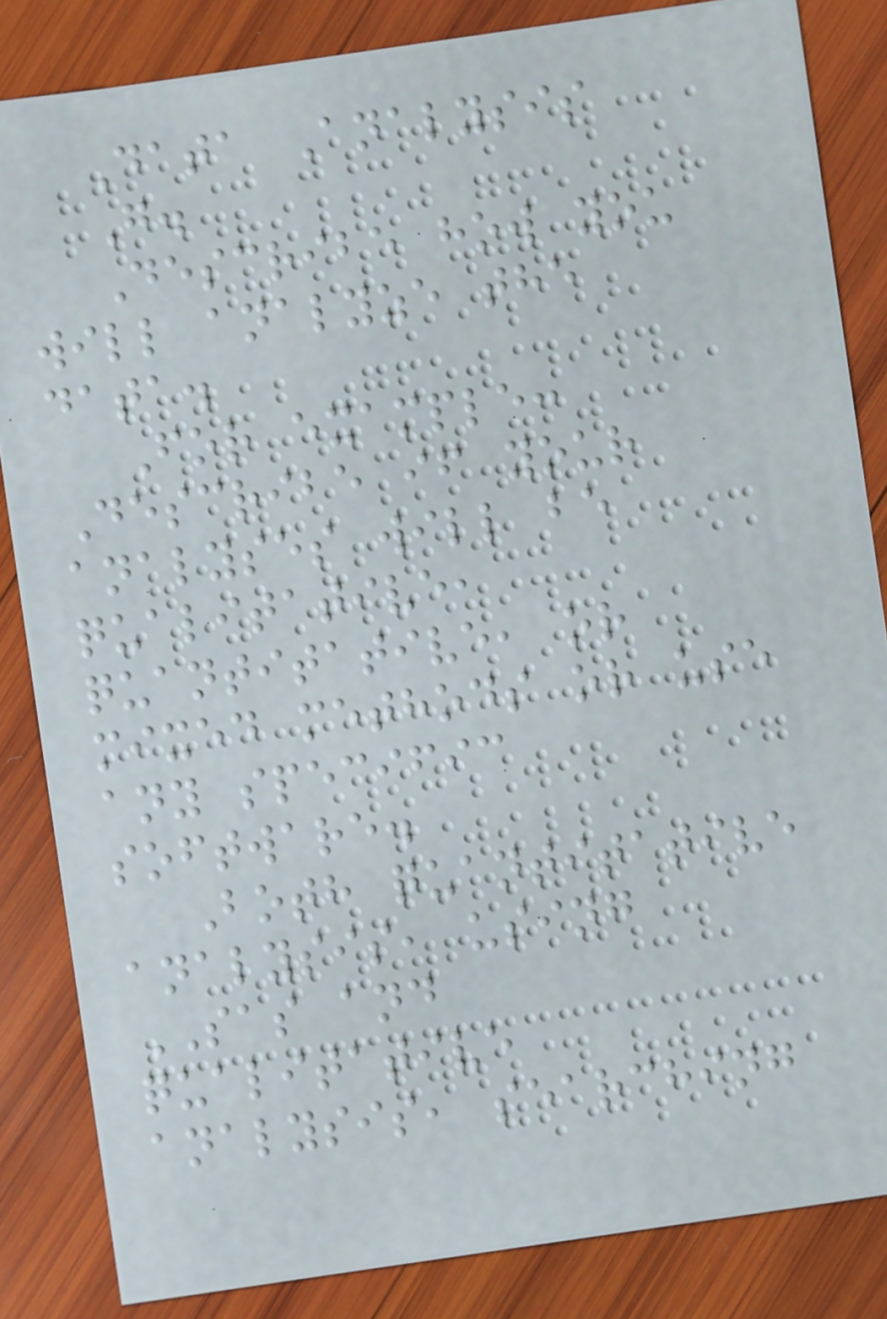Data Analysis
G.
Describe how you
will analyze the
data.
For example:
Describe if your
analyses will be
qualitative,
quantitative, or
mixed methods or use
any specific
software.
Both quantitative
analysis, using
SAS and
qualitative
analysis, searching
